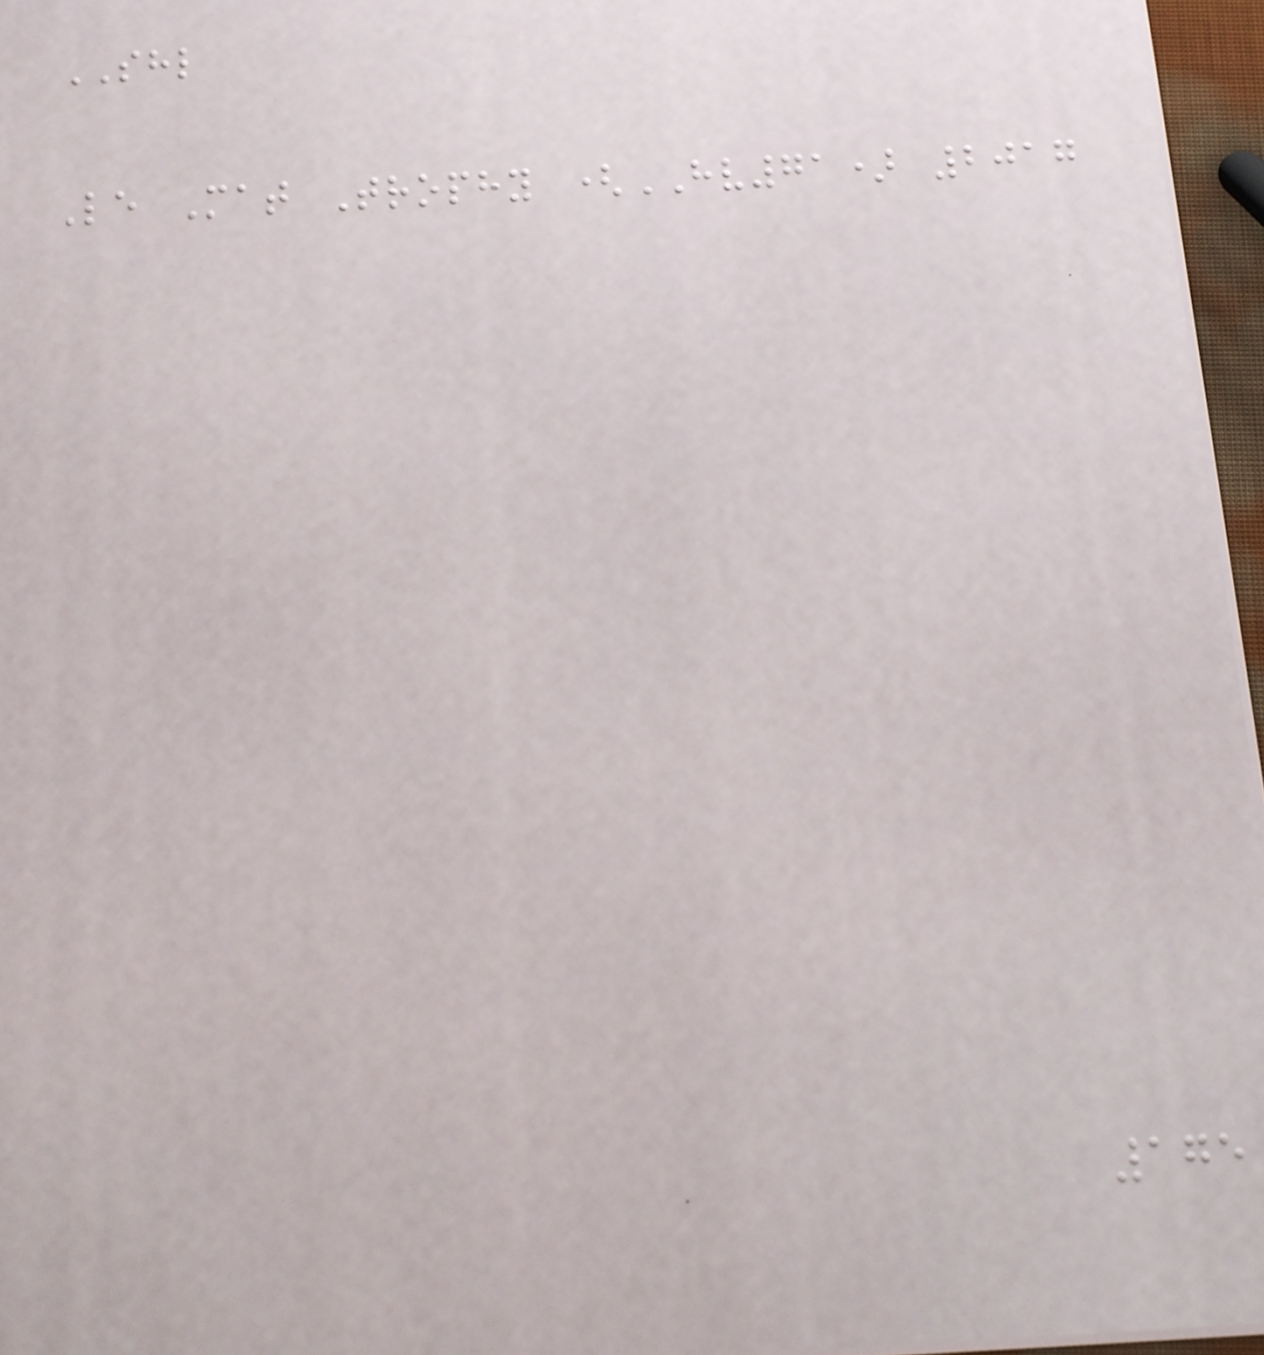SHL
Le Mat Trophy (HV71) 2017
175
